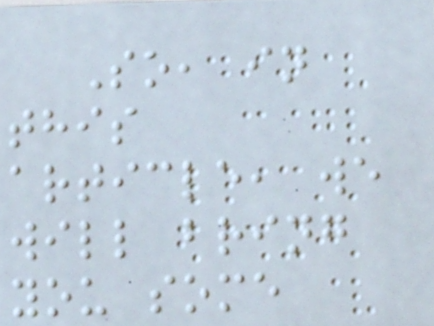So, in
this
article, we
will bring
you some
